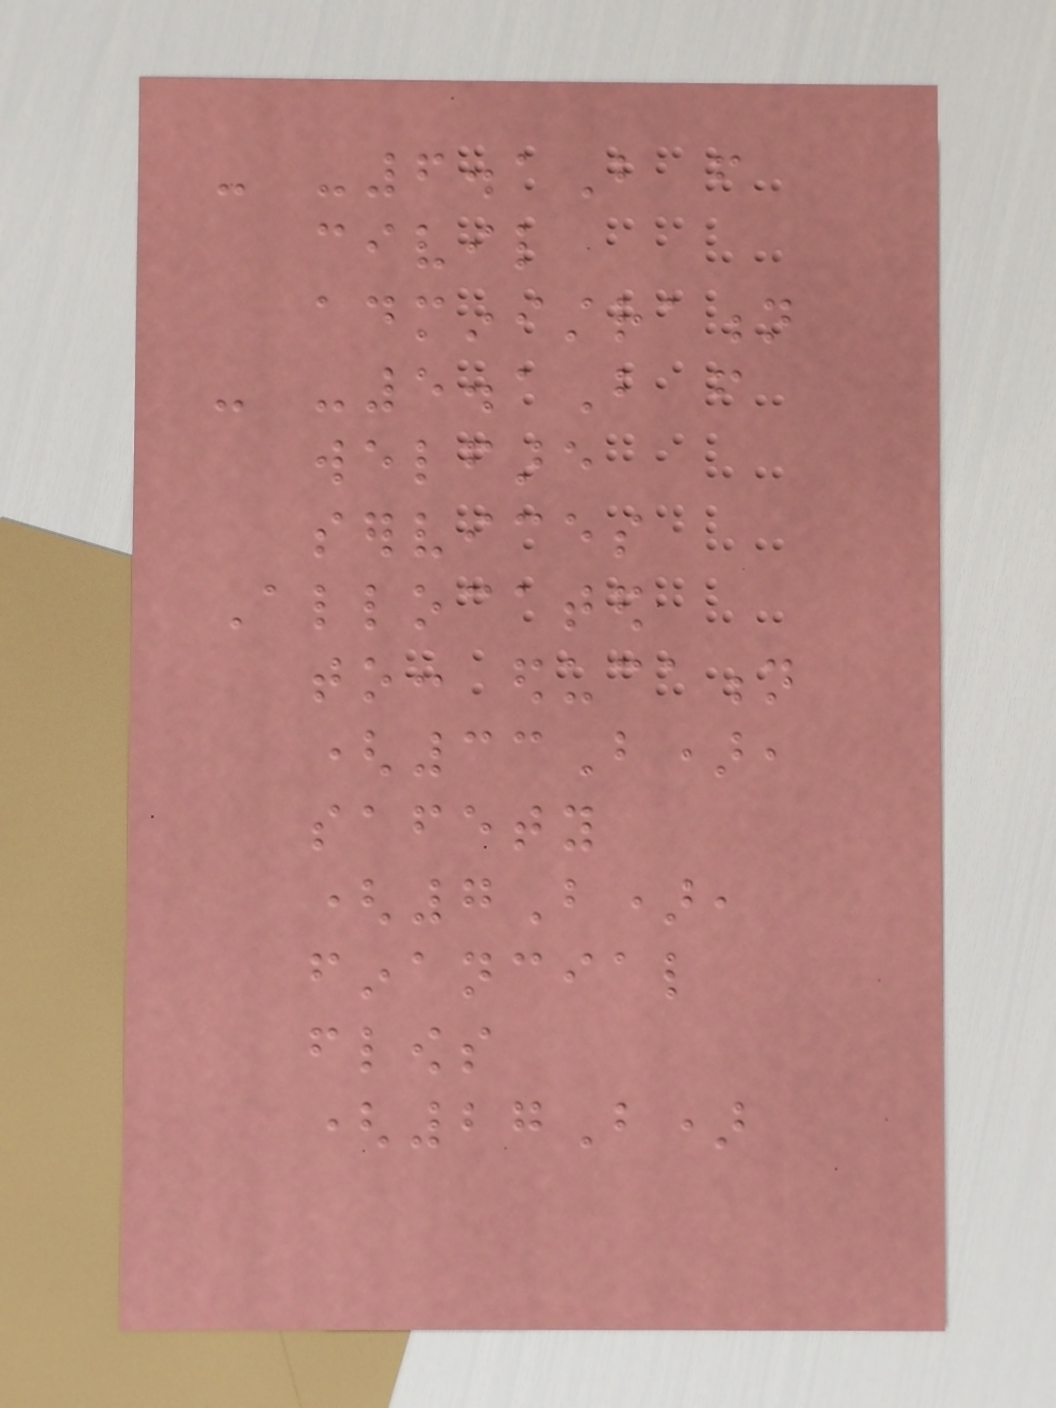- -6.1B from
civil
administration
- -5.1B from
welfare
services
Allocated
to: education
(33B),
safety
(7B),
financial
flows
(27B)
